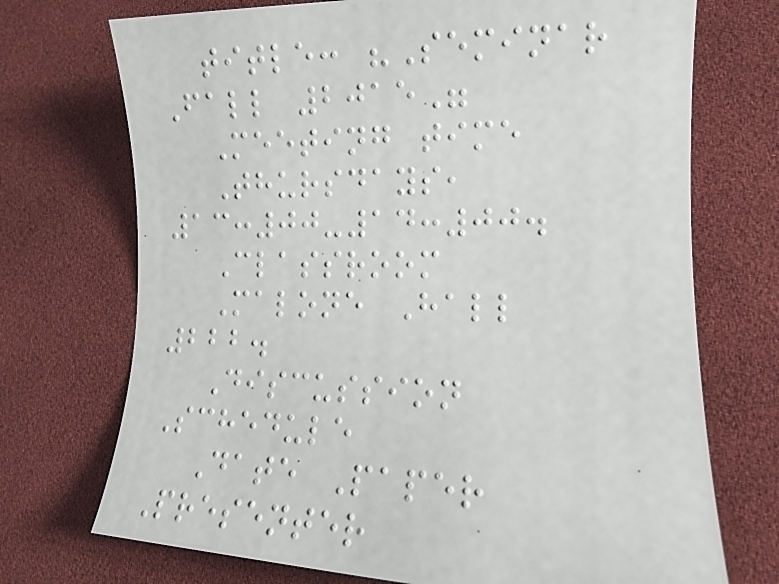title: "Seminar
Fall 2015"
Meeting time
Thursdays,
13:00-14:00.
Classroom
Malone Hall
222.
Discussion
Schedule
Date Paper
Presenter
